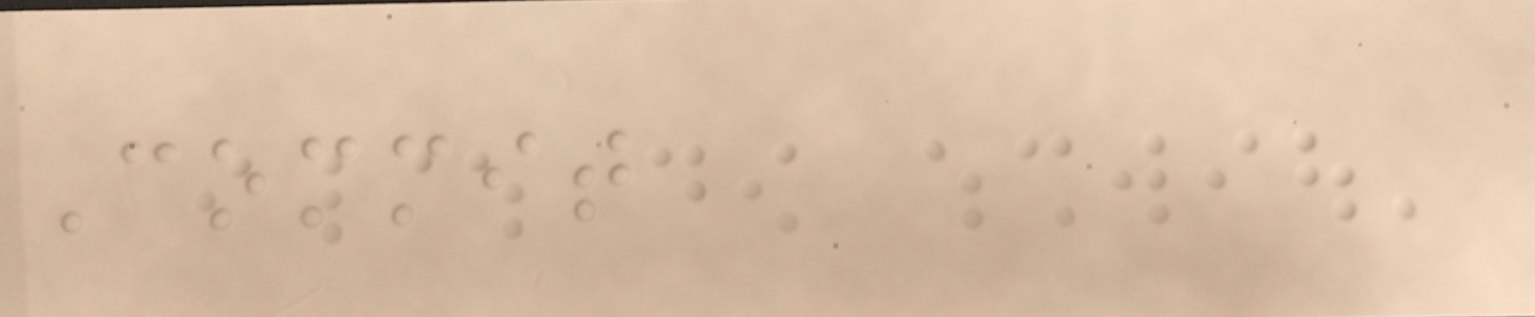Commit
